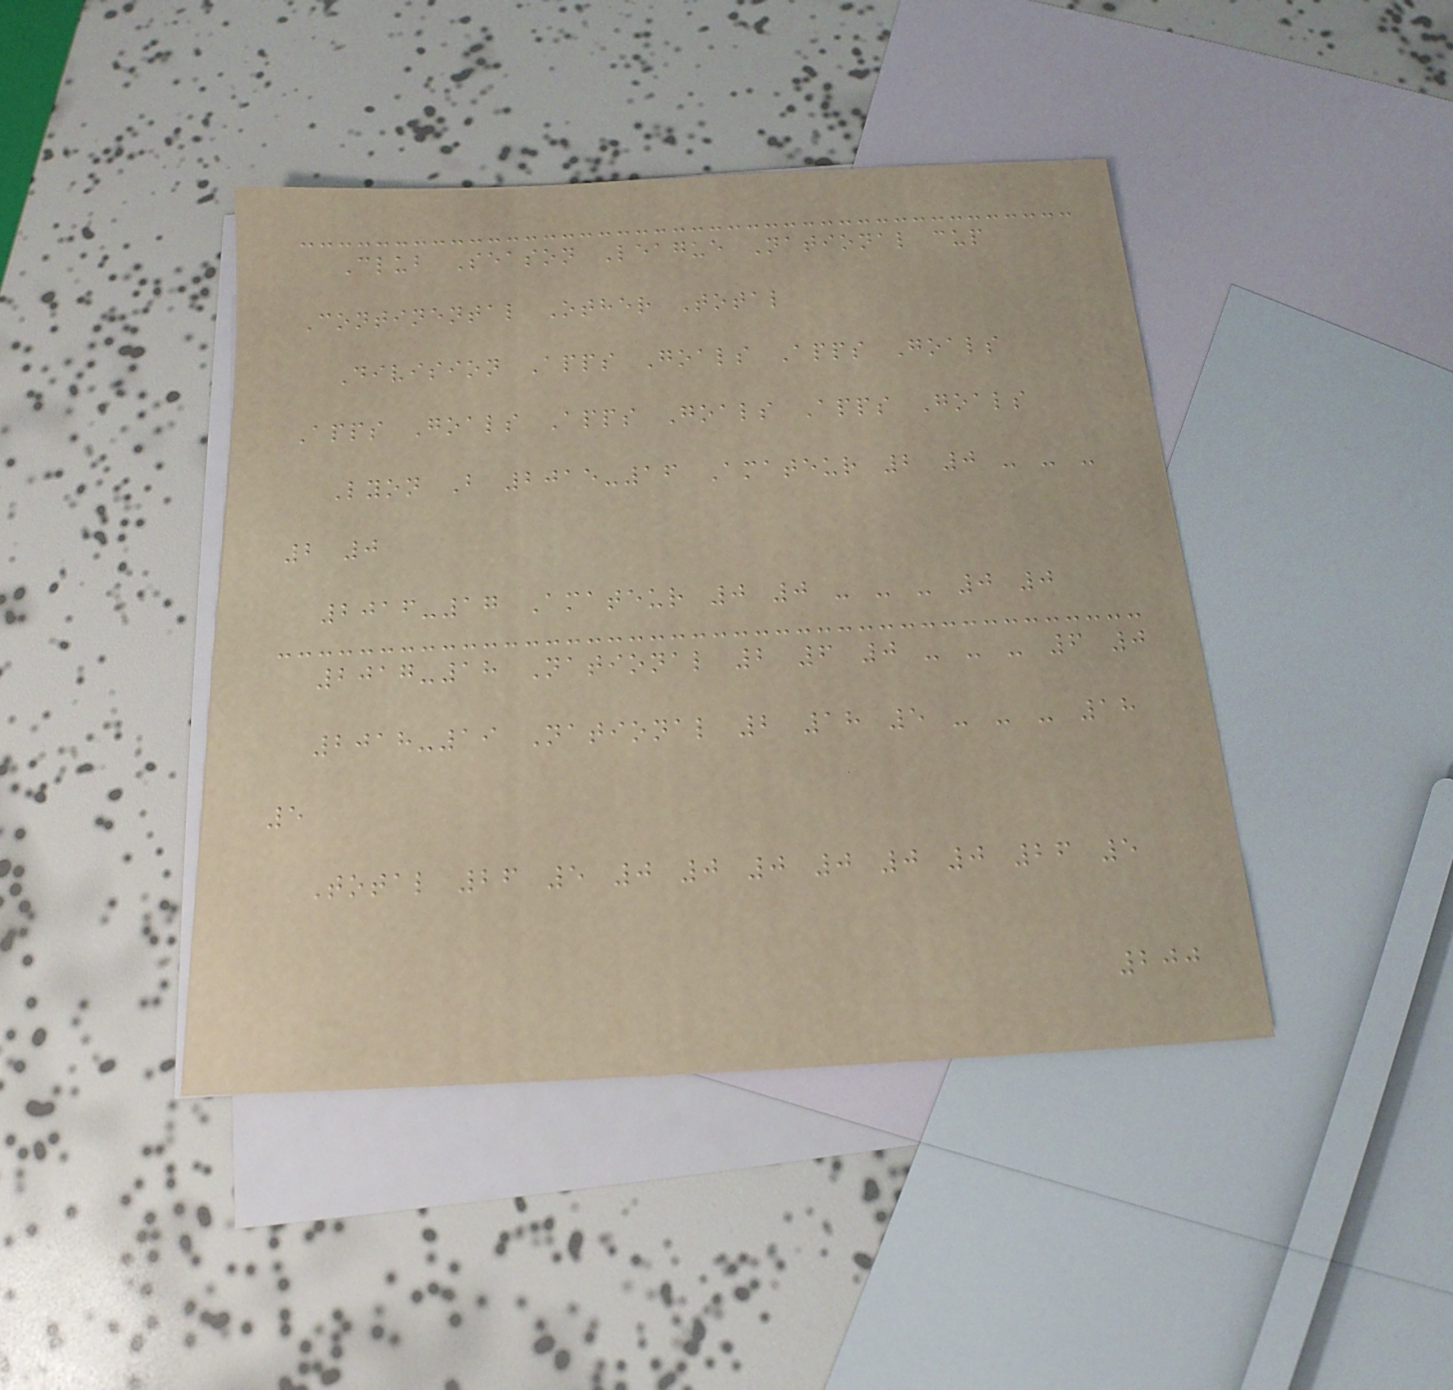Club Season League National cup
Continental Other Total
Division Apps Goals Apps Goals
Apps Goals Apps Goals Apps Goals
Lyon B 2015-16 Amateur 2 0 - - -
2 0
2016-17 Amateur 0 0 - - - 0 0
2017-18 National 2 6 0 - - - 6 0
2018-19 National 2 18 5 - - - 18
5
Total 26 5 0 0 0 0 0 0 26 5
200
